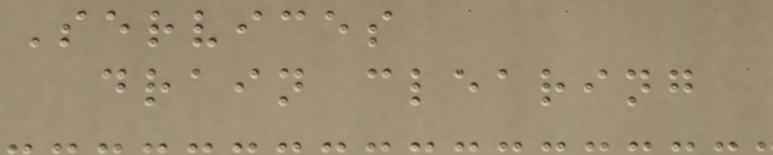Services
drain clearing
